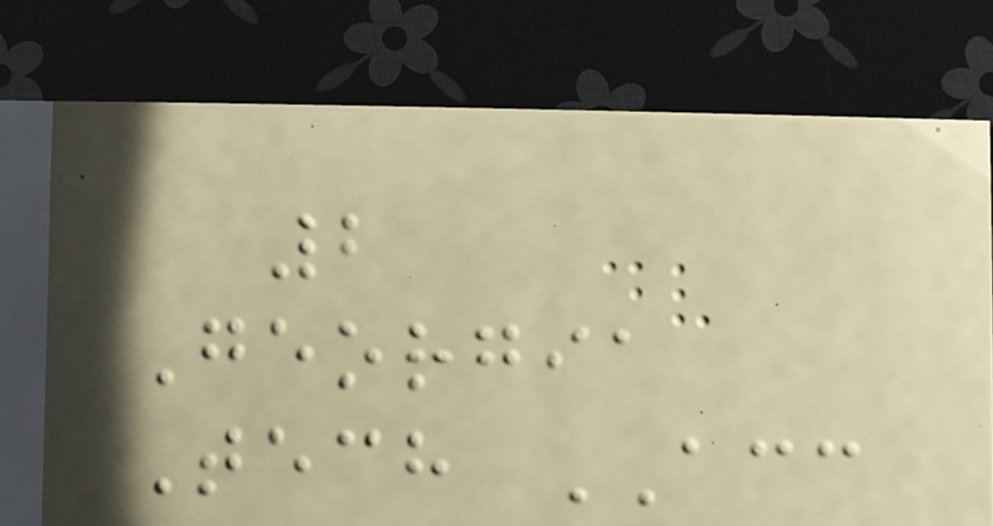2
Georgia
Tech ACC
